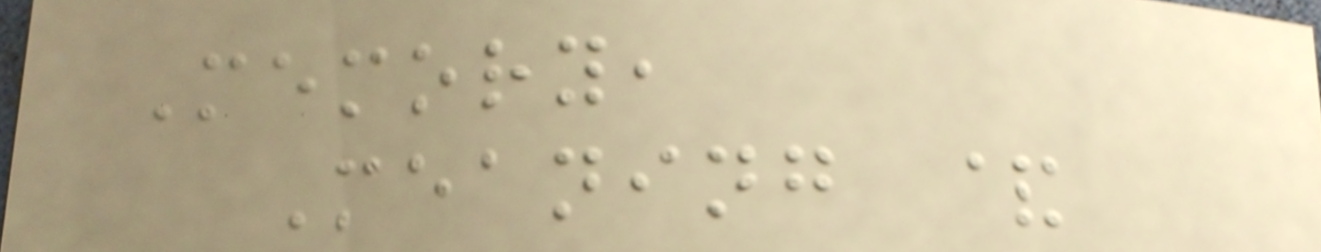Memory,
Meaning &
